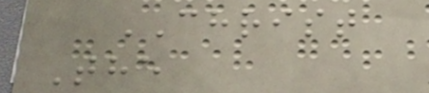CHRIST
The
